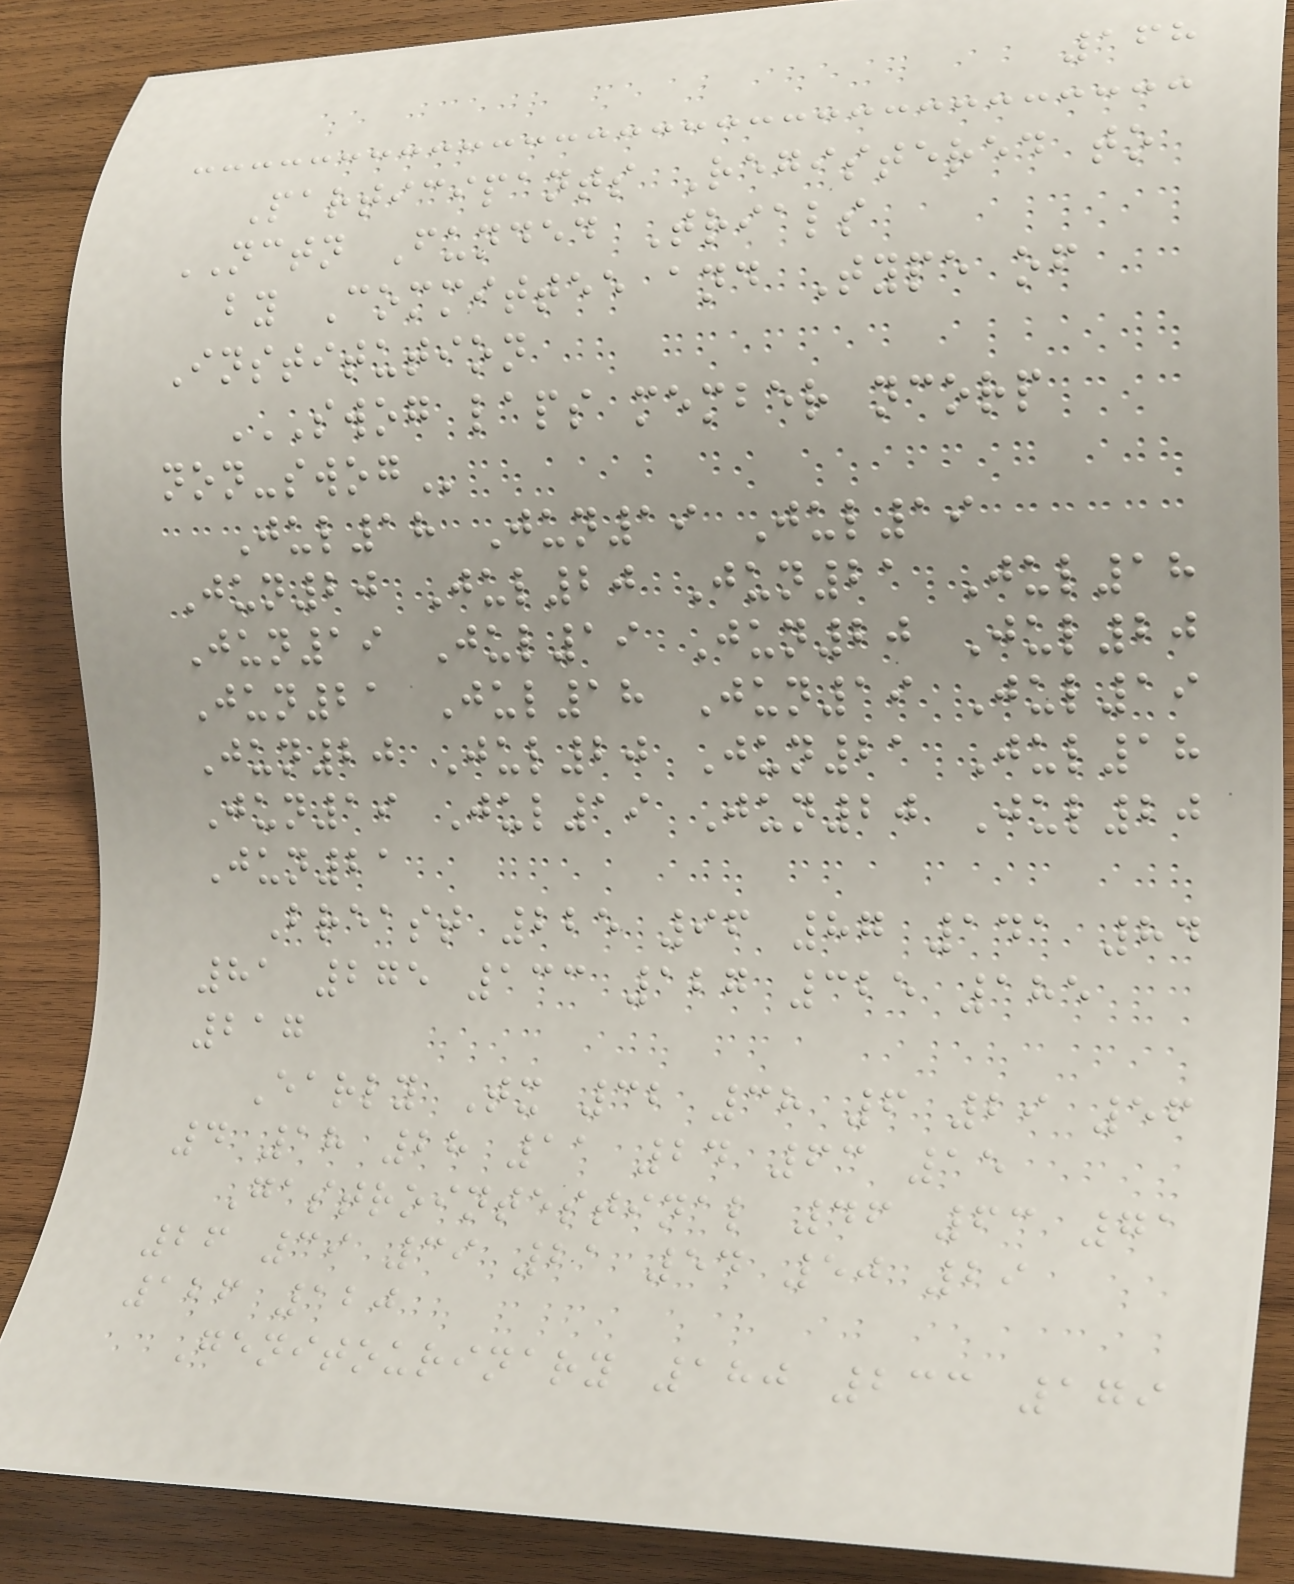168
Participants Registered to
NCTN Funded Trials
by Committee and Type of
Institution
SWOG LAPS MEMBER NCORP
NON-SWOG
Jul18 Jun19 Jul19
Jun20 Jul20 Jun21 Jul18
Jun19 Jul19 Jun20 Jul20
Jun21 Jul18 Jun19 Jul19
Jun20 Jul20 Jun21 Jul18
Jun19 Jul19 Jun20 Jul20
Jun21
Breast 225 96 87 141 84
81 275 133 127 325 185
217
Early Tx 32 38 6 29 56
4 18 28 11 24 63 15
Gastrointestinal 46 63 71
26 39 39 21 54 50 29
126 120
Genitourinary 180 233 179
